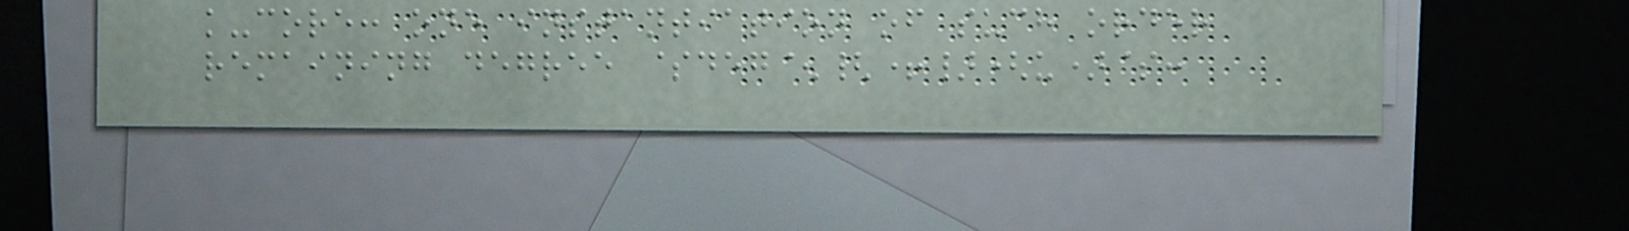k-core: one instantiation of such order
remaining degree $deg^{+}(u)$:
